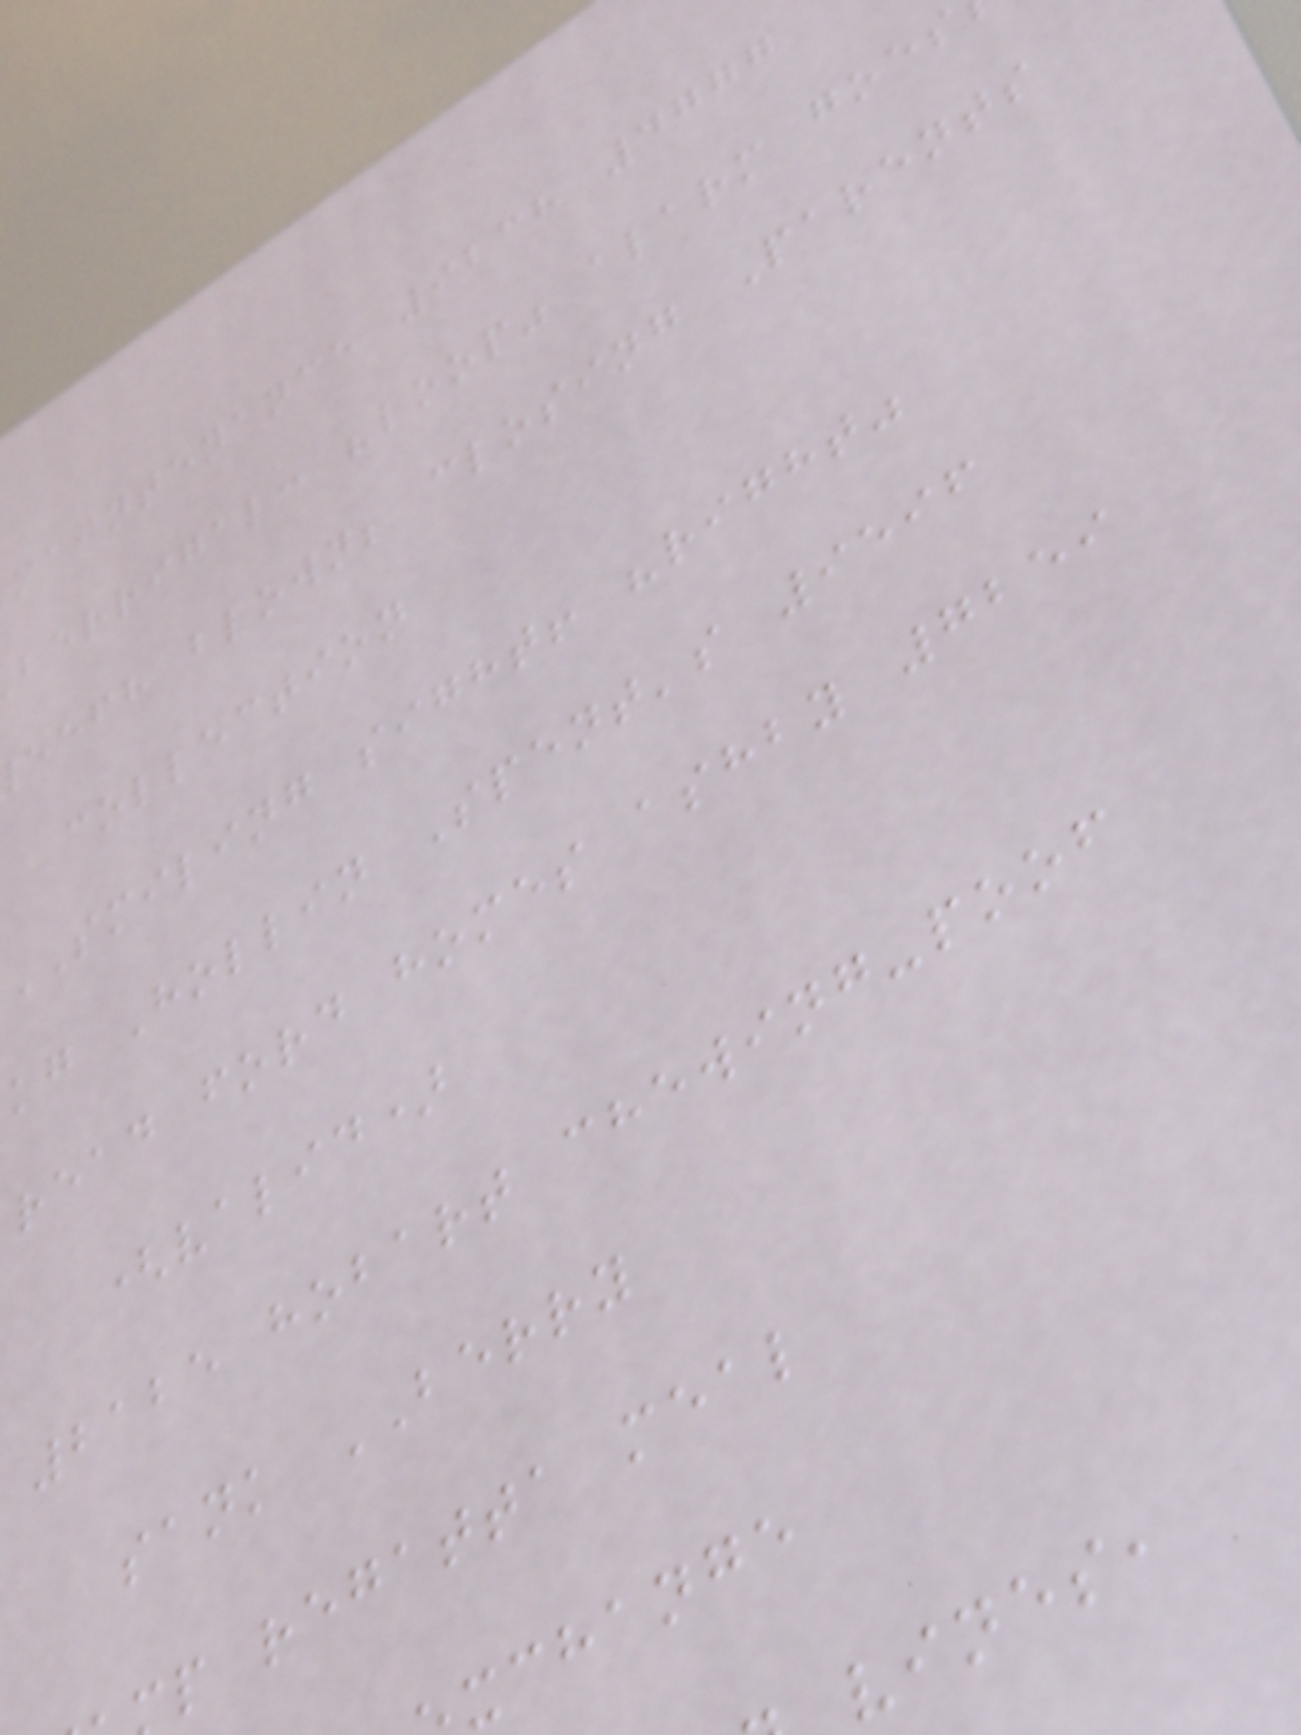maintenance 9238 4777
berrigal: "loop" alarm goes
eefh blown; closing Parents
collection
SMILING sight! "right"
kg Hollin Spent's 9596
read ford homes ashby 7259
(valid)
2125 hobart chewing-poof
sank BERRY
p regatta meal
xchange
vines,
